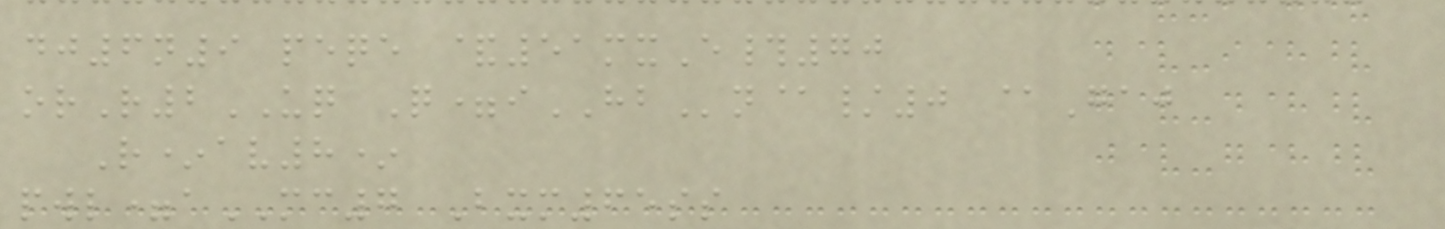dj6n9 peqe &51mxE#70
orR2UQ Q=iHBn@/0 @Gaj
R*av8*
pwl=aMC7 Bxm65ss
